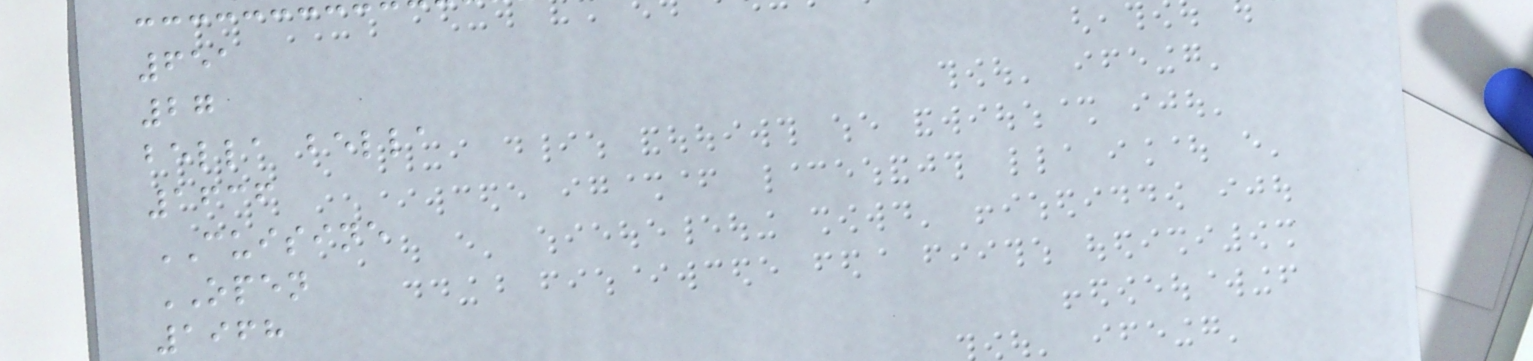651
27
bella bella
1636
CUISINE
OPEN
1968
